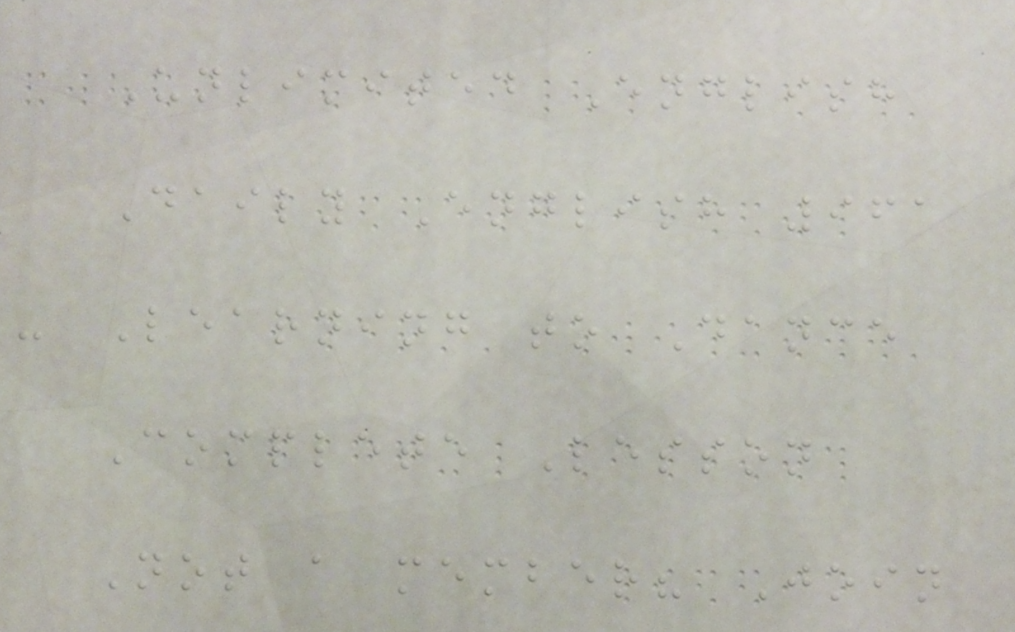Unlimited English
Daily English 961
- Learning to Dance
Complete Lesson
Not a member? Join
